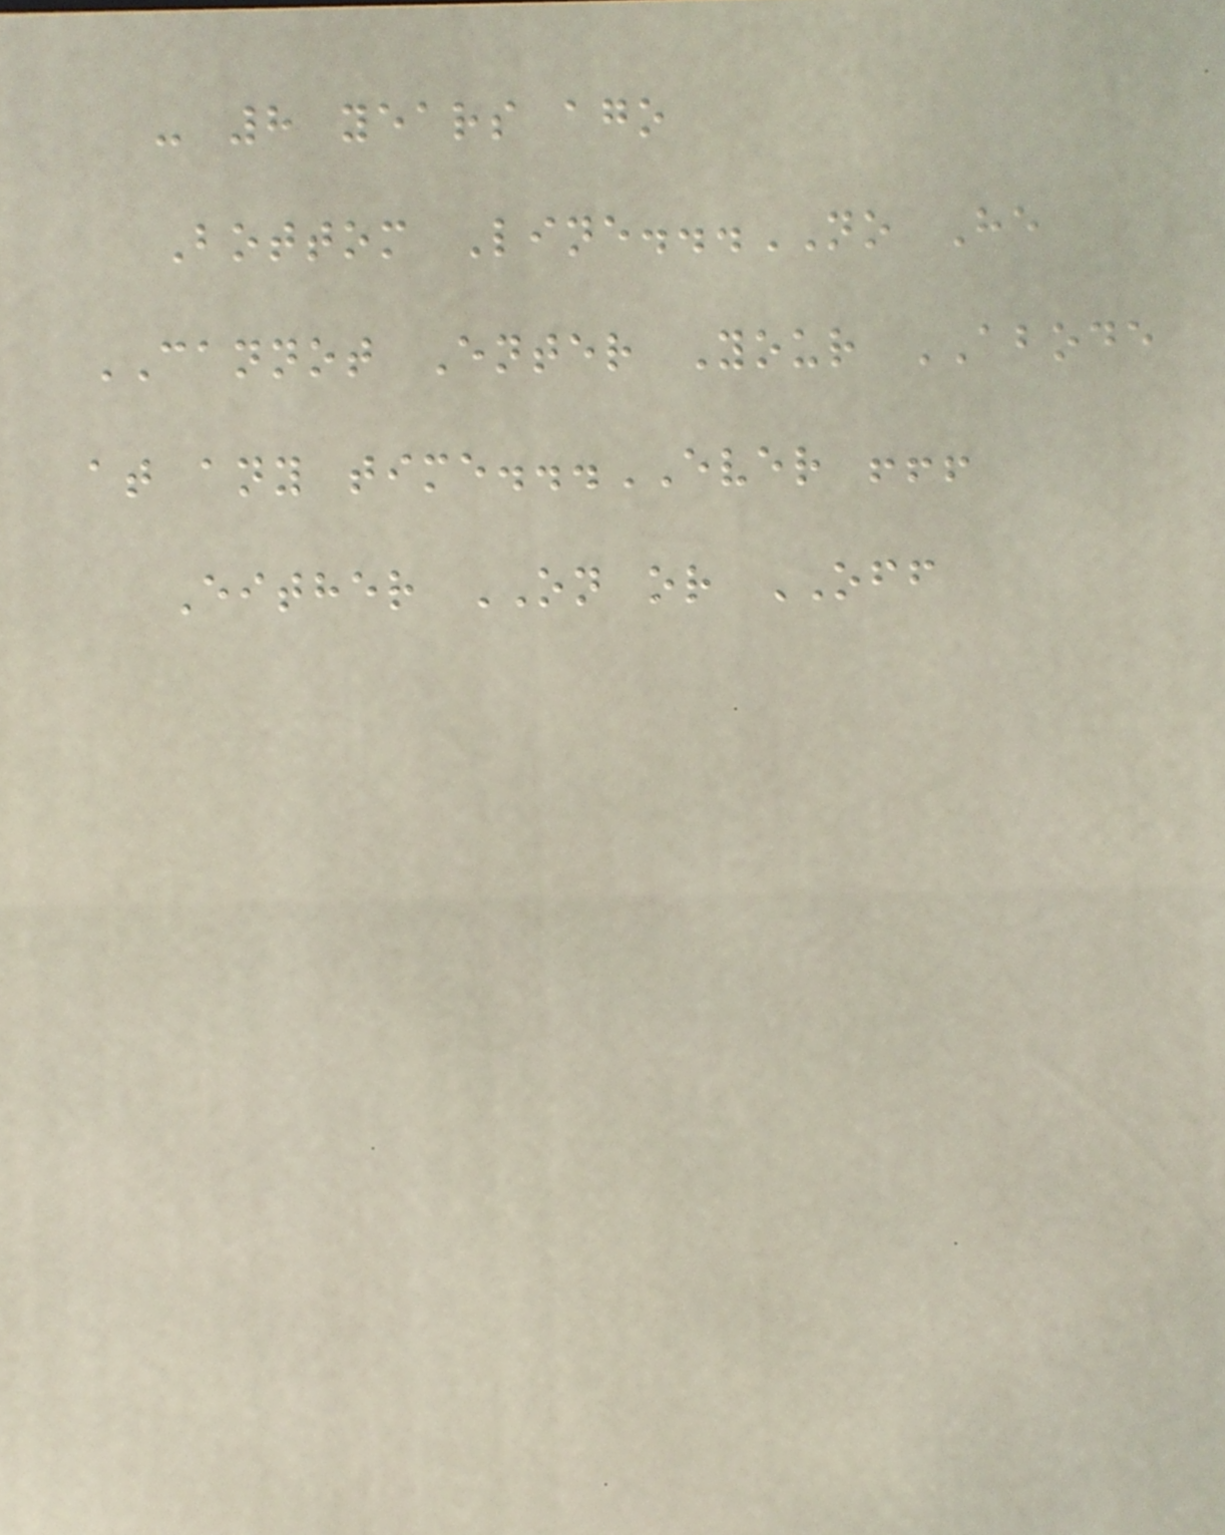- 8 years ago
Bottom Line...NO He
CANNOT Enter Your ABODE
at any time...EVER !!!
Either ON or OFF
